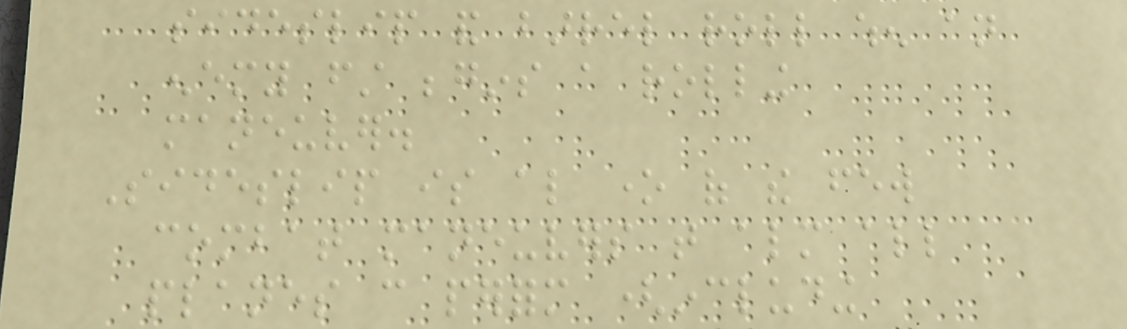sideslip and barrel roll when an
enemy first begins a rolling
maneuver.
Sideslip is also one of the few
combat maneuvers that almost all
planes can perform (including
